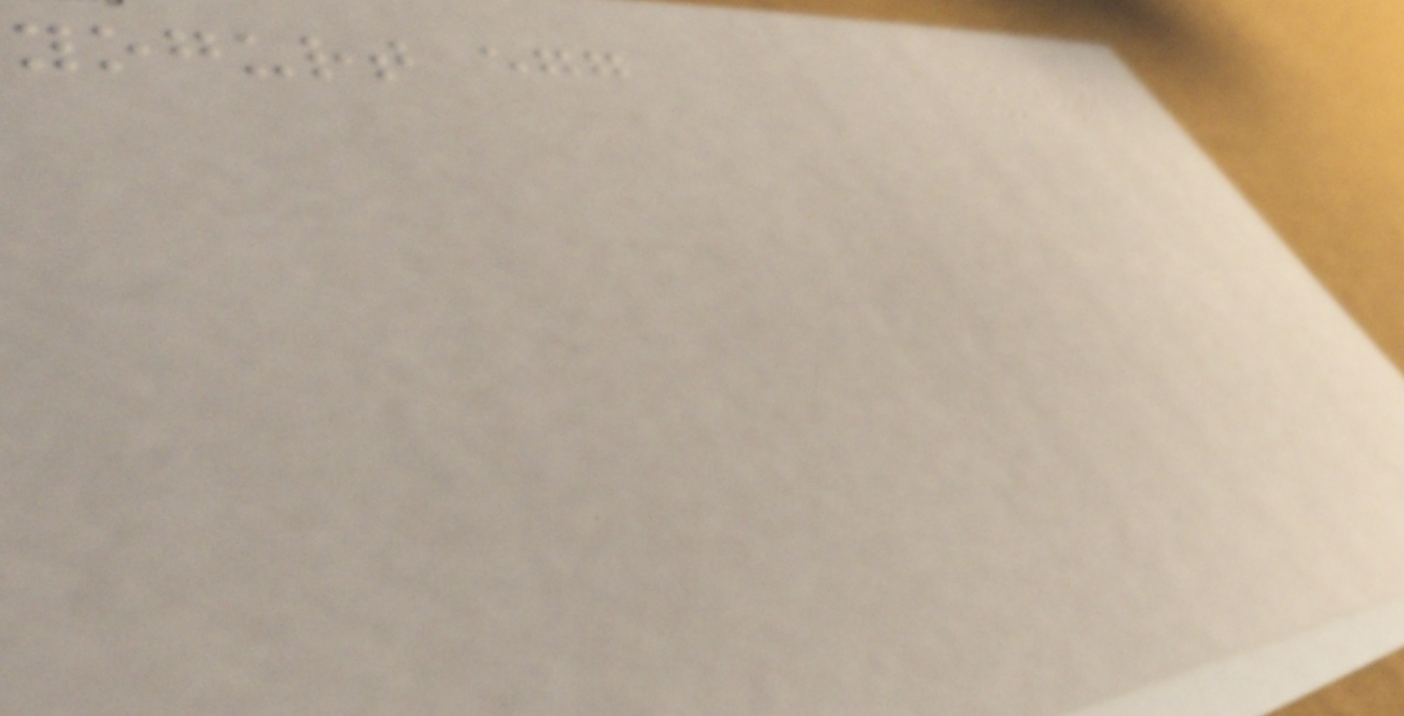yogurt egg
